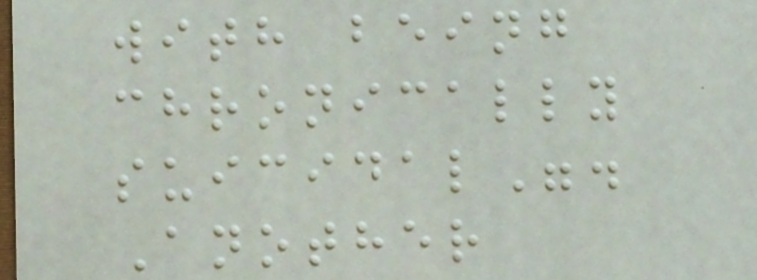with being
chronically
suicidal".
Another
